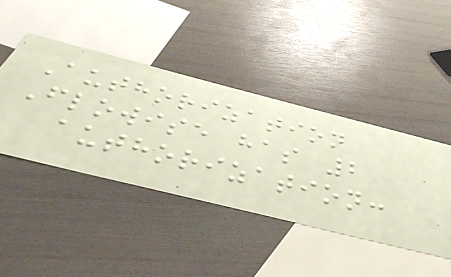Authorization
Flowise has 2
authorization:
